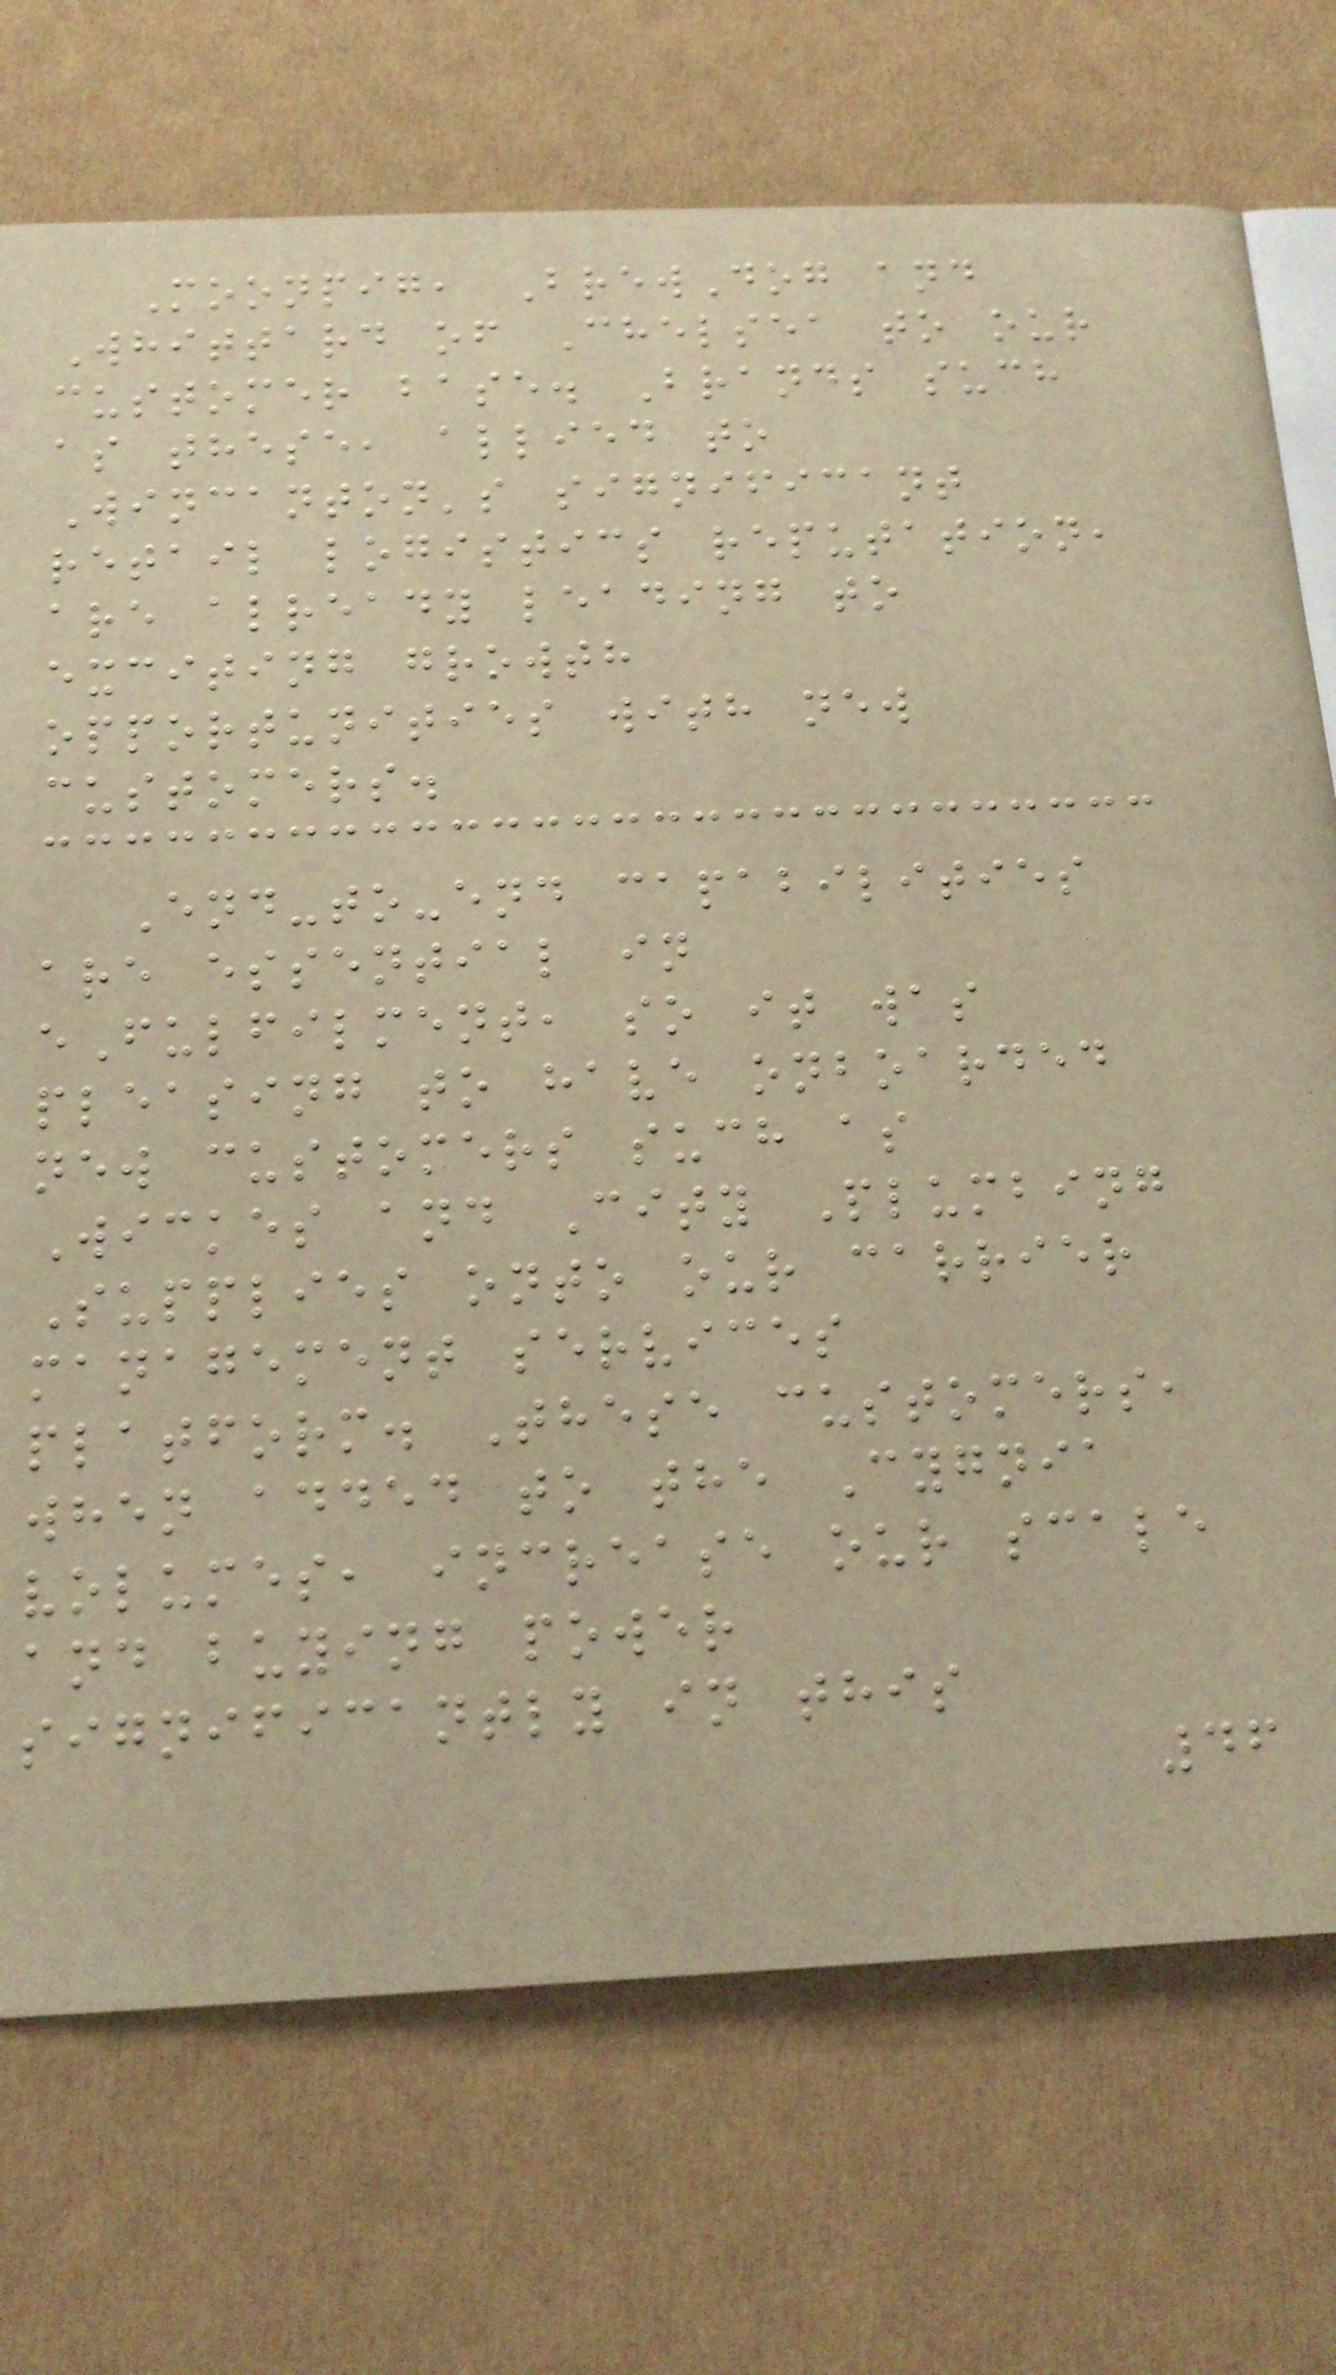Moonpig, BrewDog and
Whittard of Chelsea to our
customer base. Brands such
as these, allied to
Wincanton's significant
retail logistics reputation,
are already leading to
exciting growth
opportunities with new
customers.
End-to-end capabilities
are essential in
eFulfilment, so it was
pleasing to have onboarded
new customers such as
Wickes and City Plumbing
Supplies onto our carrier
management services
platform. These customers,
when added to the Cygnia
volumes, increase our scale
and buying power
significantly in this
46
